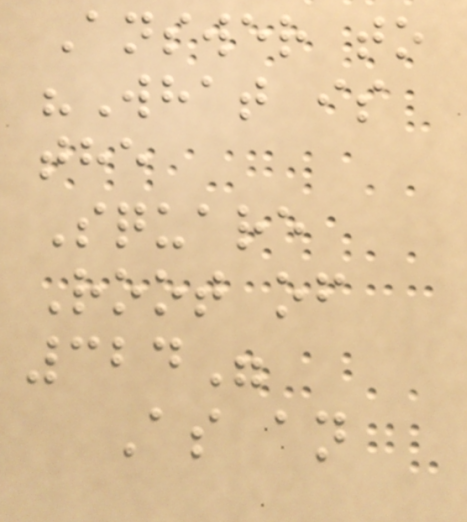Answer to
"What is
the
Square
Root of
324"
As an
